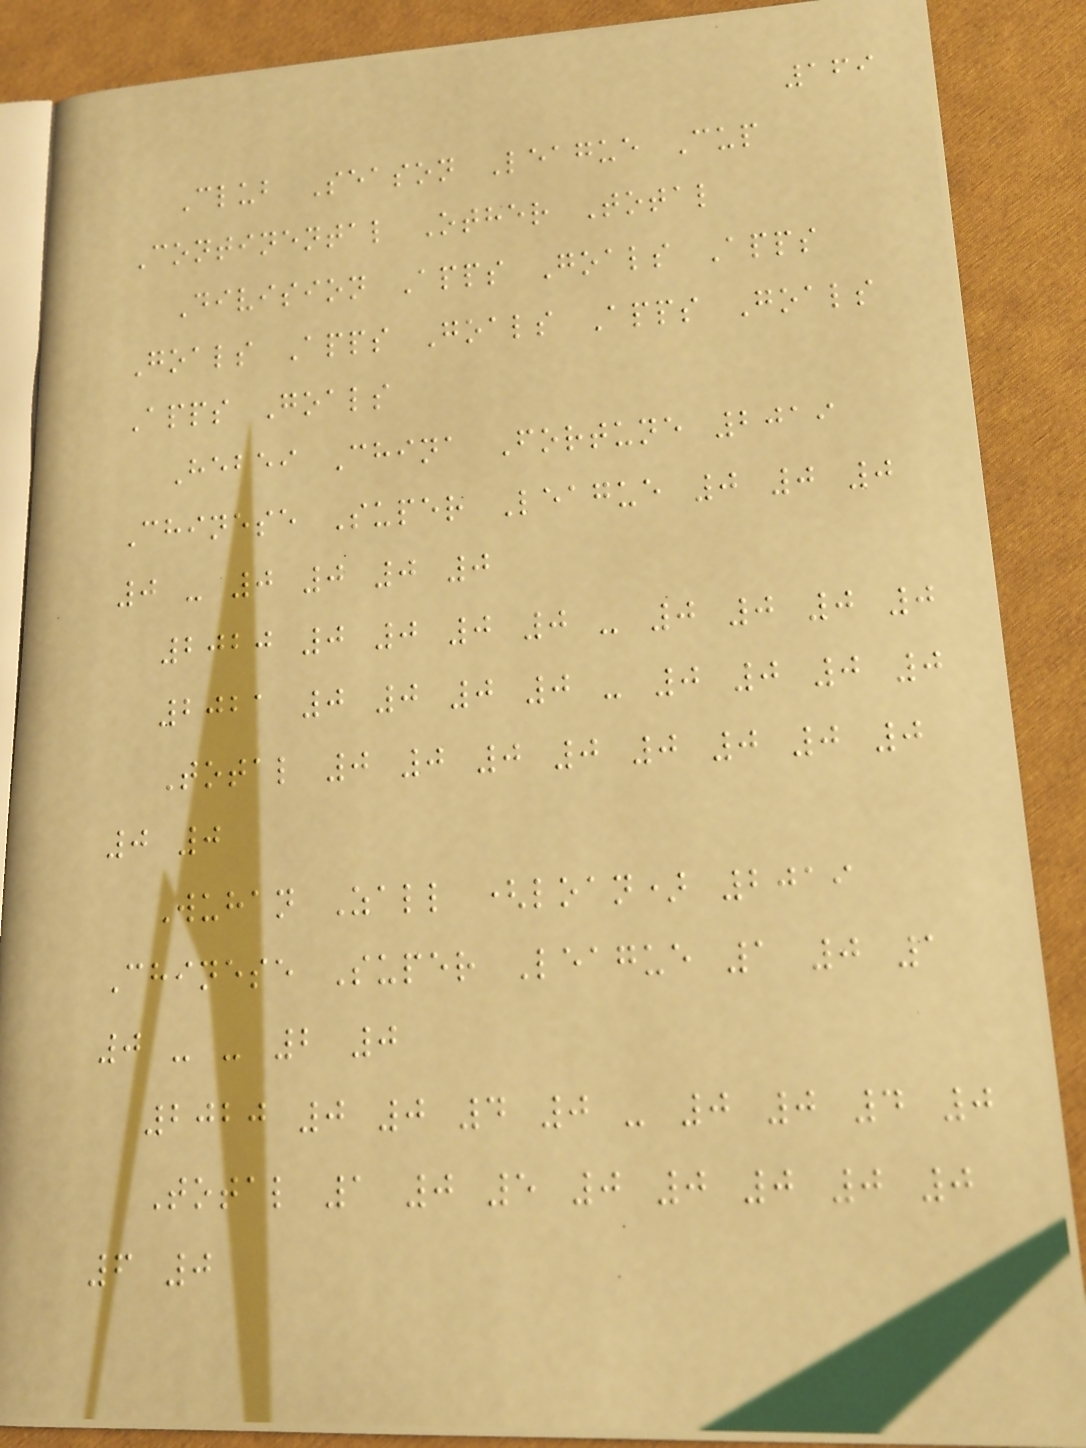169
Club Season League Cup
Continental Other Total
Division Apps Goals Apps
Goals Apps Goals Apps Goals
Apps Goals
Hebei China Fortune 2019
Chinese Super League 0 0 0
0 - 0 0 0 0
2020 0 0 0 0 - 0 0 0 0
2021 0 0 0 0 - 0 0 0 0
Total 0 0 0 0 0 0 0 0
0 0
Wuhan Zall (loan) 2019
Chinese Super League 1 0 1
0 - - 2 0
2020 0 0 4 0 - 0 0 4 0
Total 1 0 5 0 0 0 0 0
6 0
